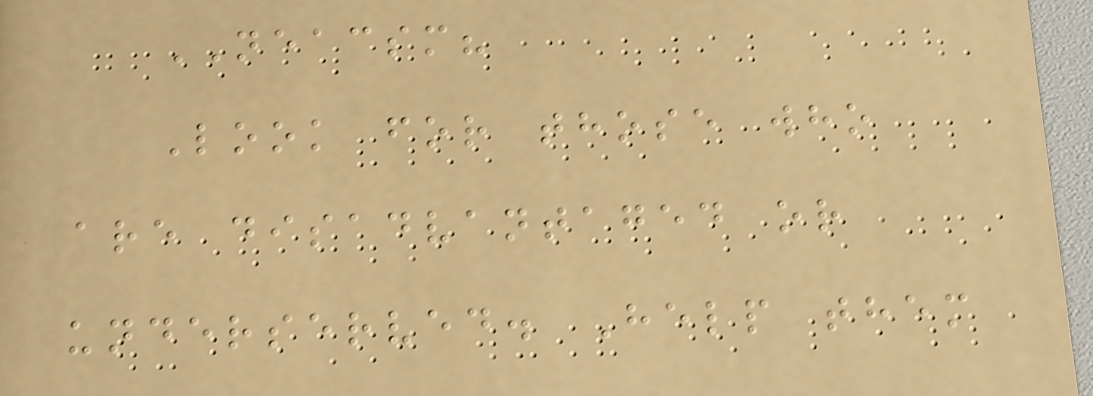NEACSM?
Look for those who
are disadvantaged or
underserved. Help them
